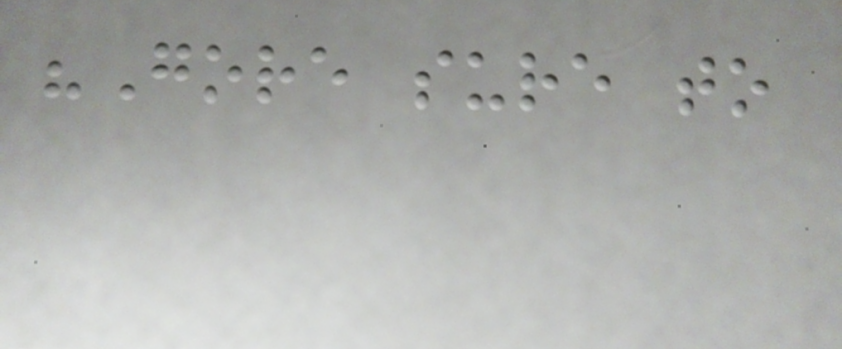"Gore sure to
